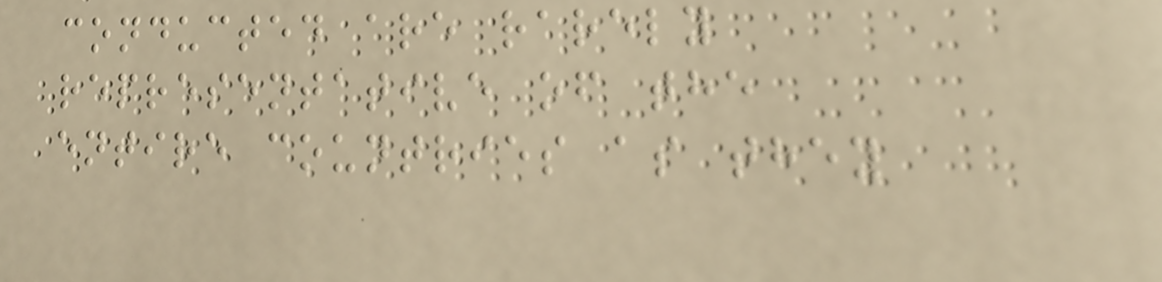conducted are rarely
representative of the
entire countries as they
